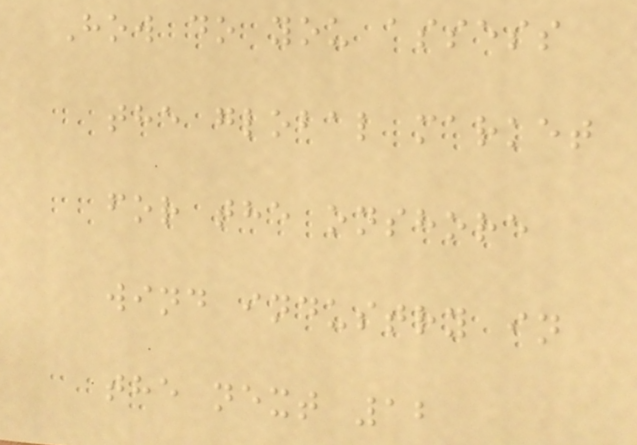How do you assess
the global market
for the onshore
wind industry in
the next 12
